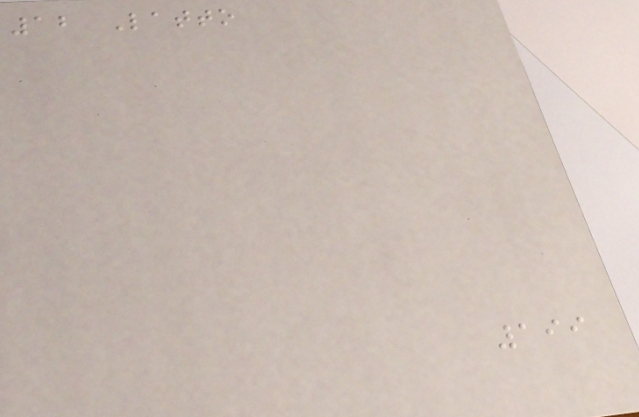12 Latto
199
